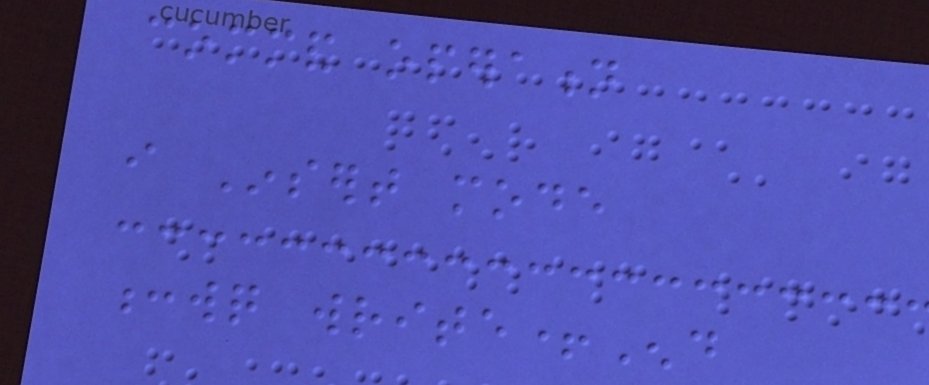command operation
i Insert mode
:wq write+End
